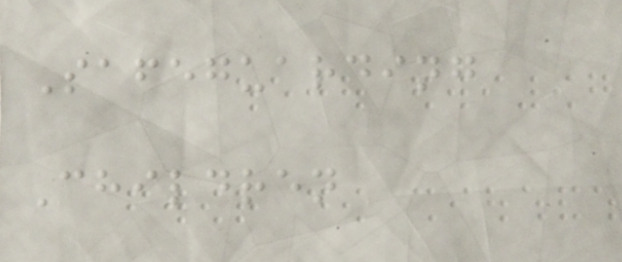Safeguarding
Children
